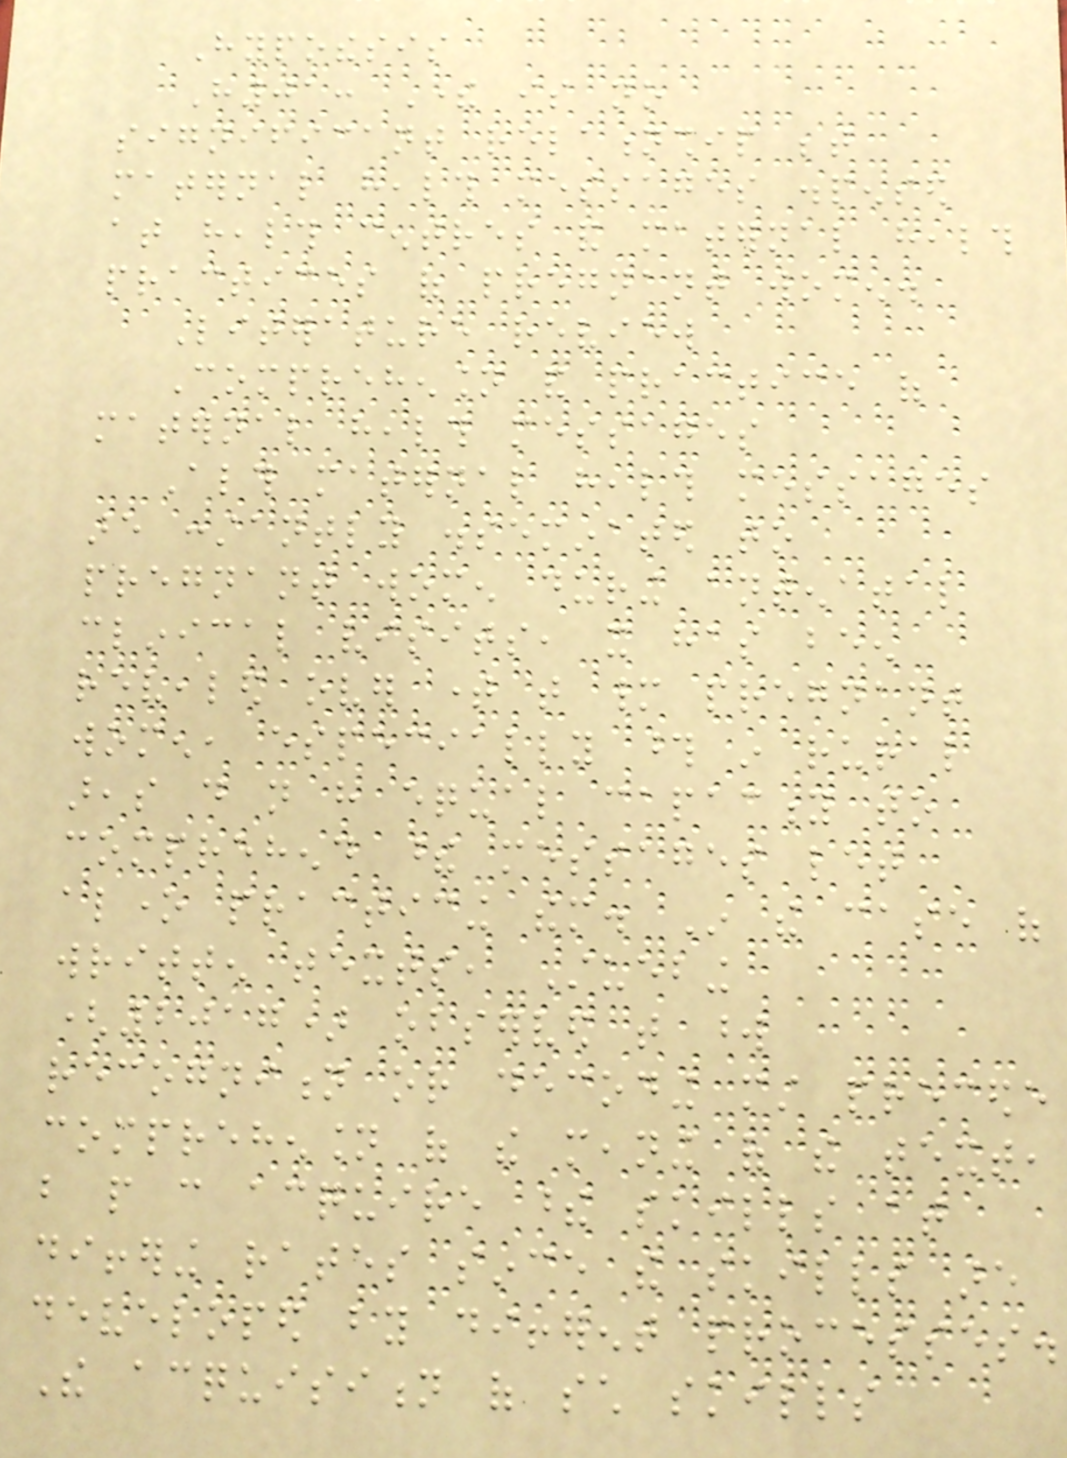Hypothesis
H01: There is no
significant relationship between
maternal health messages dispensed
at health centres and maternal health
practices of pregnant women.
Literature review
Comprehension and practice of
maternal health messages
Although maternal health messages
are constantly disseminated to
pregnant women during antenatal
clinical visits, it has been
revealed over time that many pregnant
women, especially those in rural
areas do not have equal capacity to
comprehend these messages let
alone practicing them. In the case of
written texts, Stuebing
(2017) observed that word
recognition or decoding must precede
comprehension of the meaning of the text,
but people can acquire these skills at
differing rates since the skills are
developed by different processes.
The acquisition of such skills
